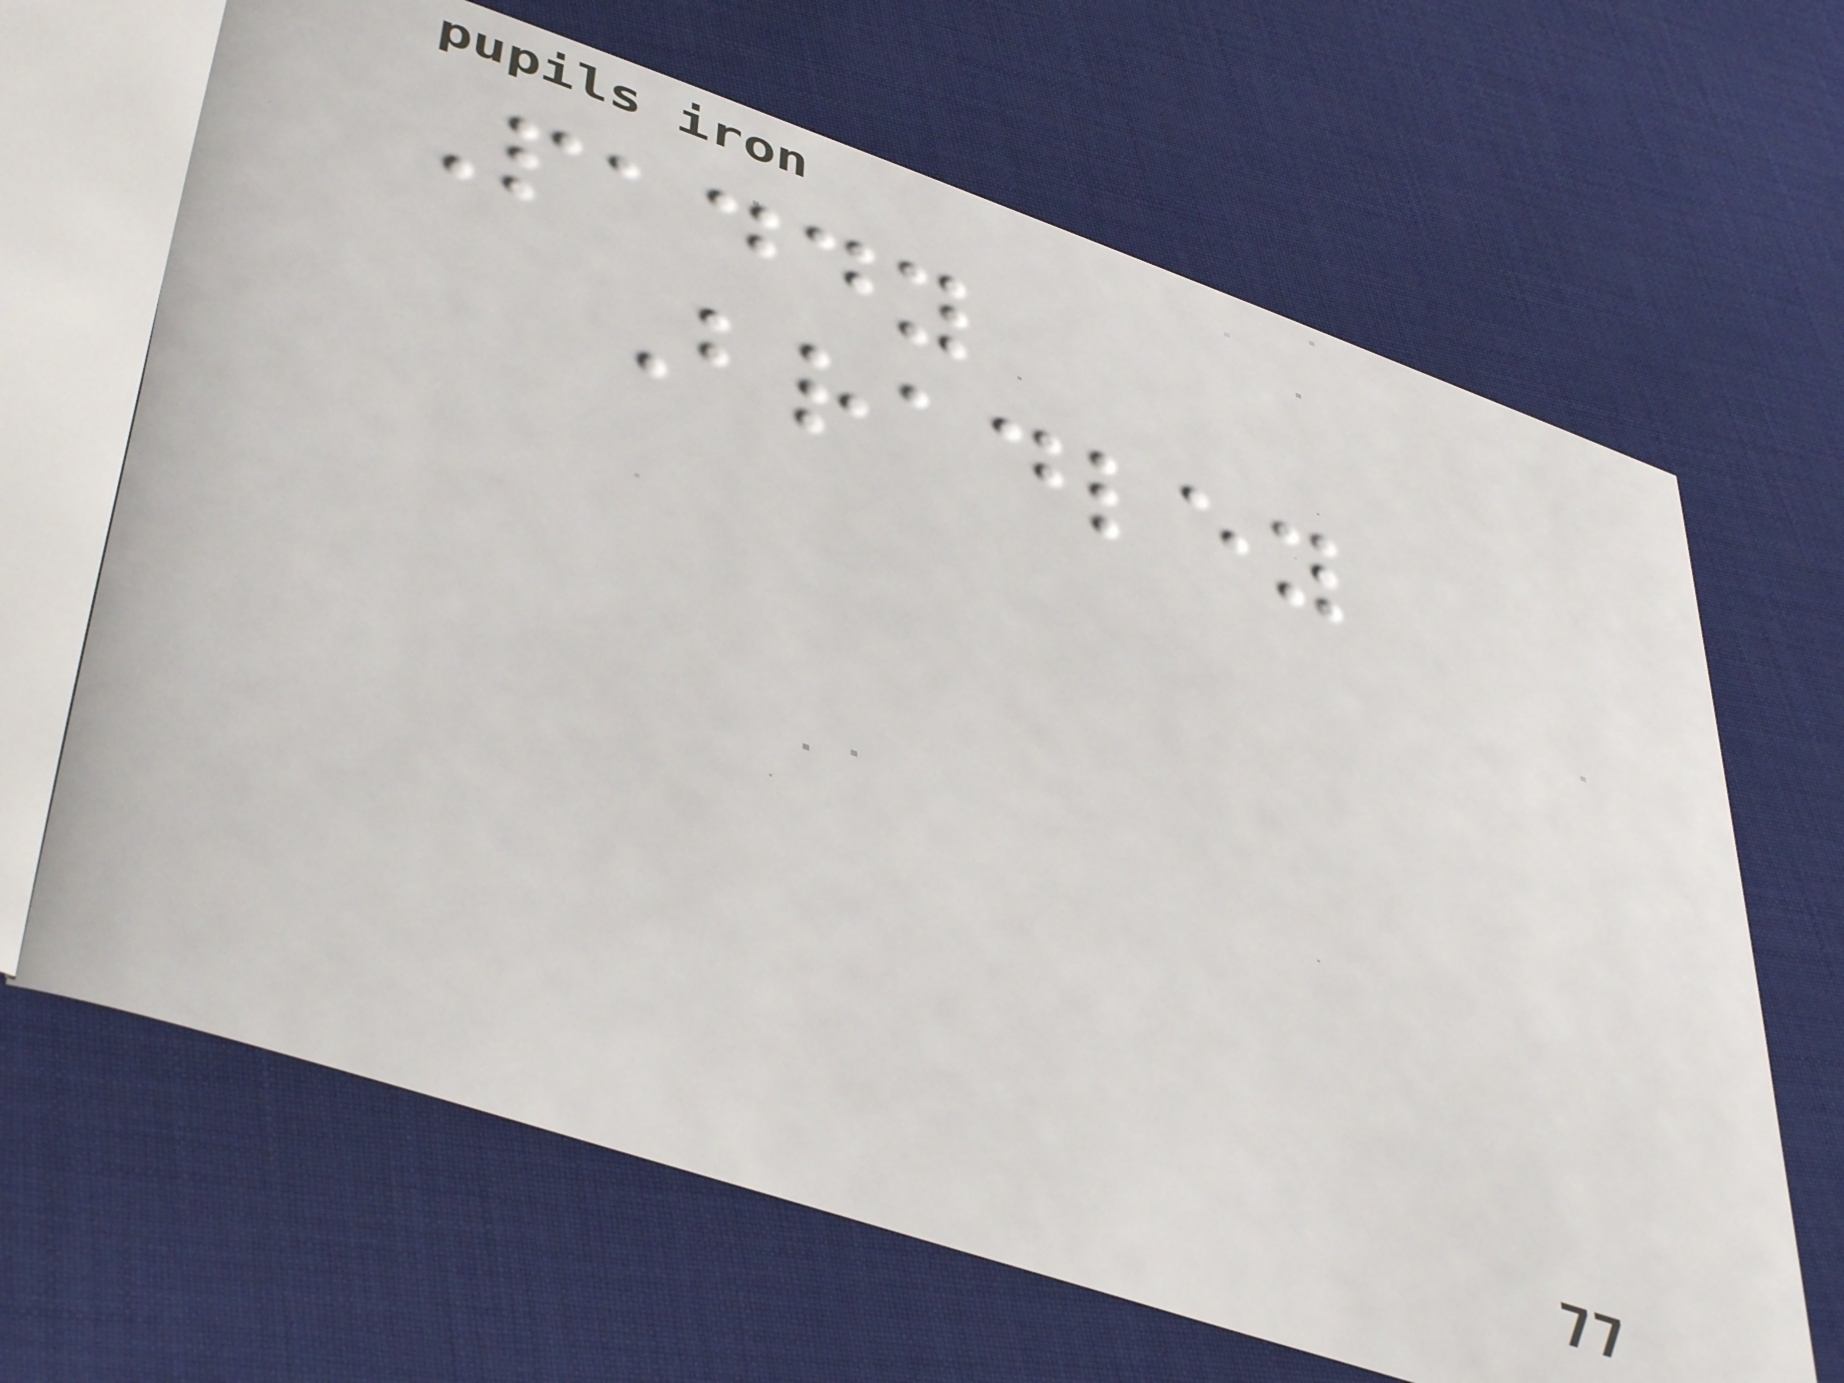Paddy
Bradley
